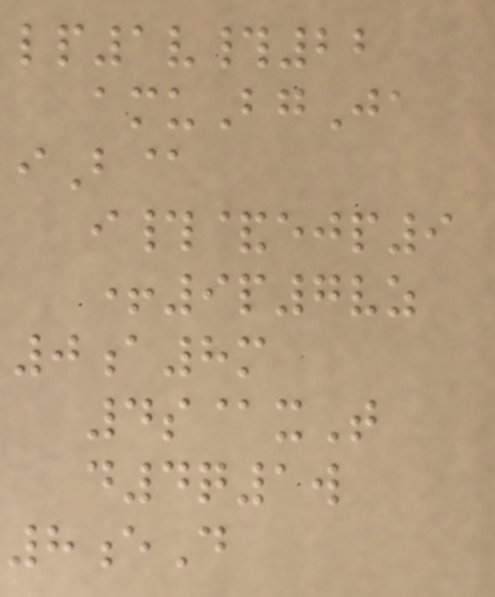lp1v#22
amuBgJa
iB@
i#&ejp9
+9p7vz
0a8m
4s@xT
d4q1w
8eD
